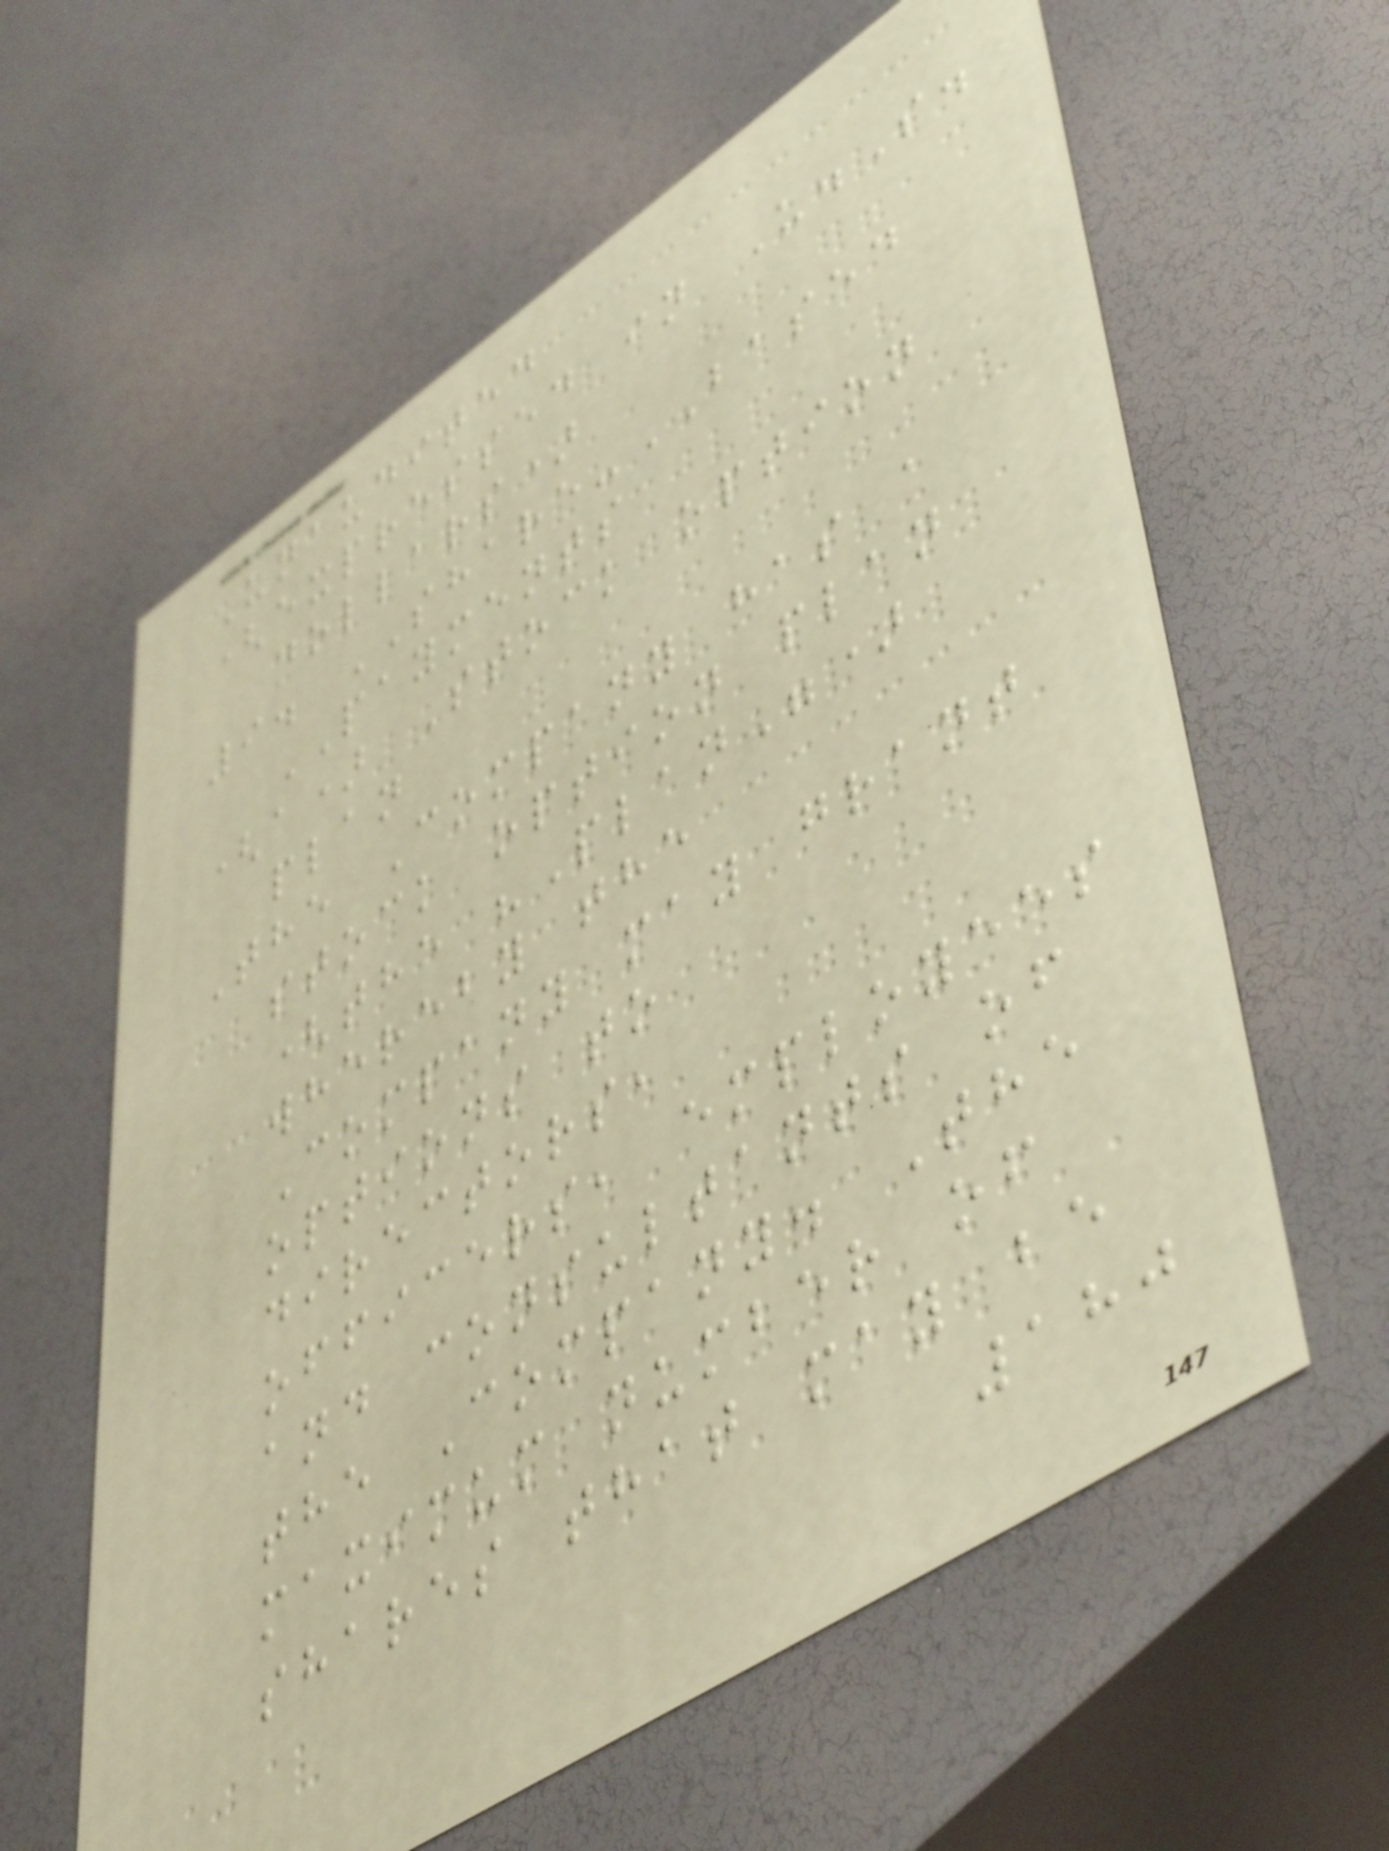Unaudited
(expressed in U.S.
dollars)
9. SHARE-BASED
PAYMENTS
(a) Stock option
plan
The Company has a
stock option plan
(the "Plan")
whereby the
Company may grant
options to
directors,
officers, employees
and consultants of
the Company. The
maximum number of
shares that may be
180
